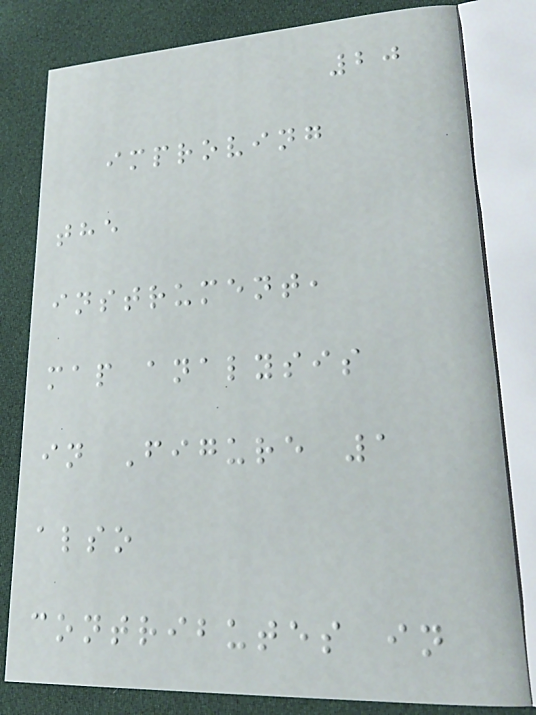20
improving
the
instrument,
map analysis
in Figure 1
also
contributes in
